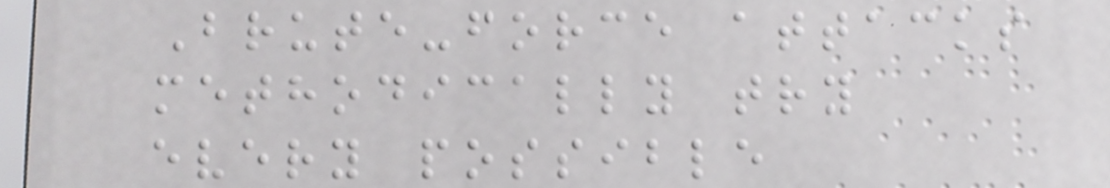Brute-force attacks
methodically try
every possible
